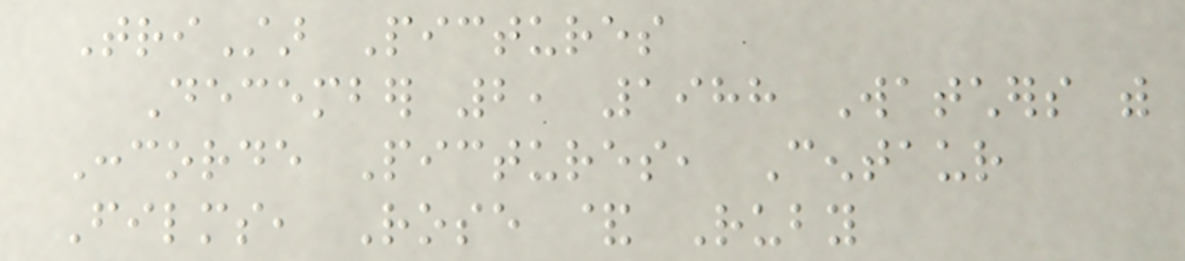TriStar Pictures
December 2, 1988 Watchers with
Concorde Pictures, Centaur
Films, Rose & Ruby
